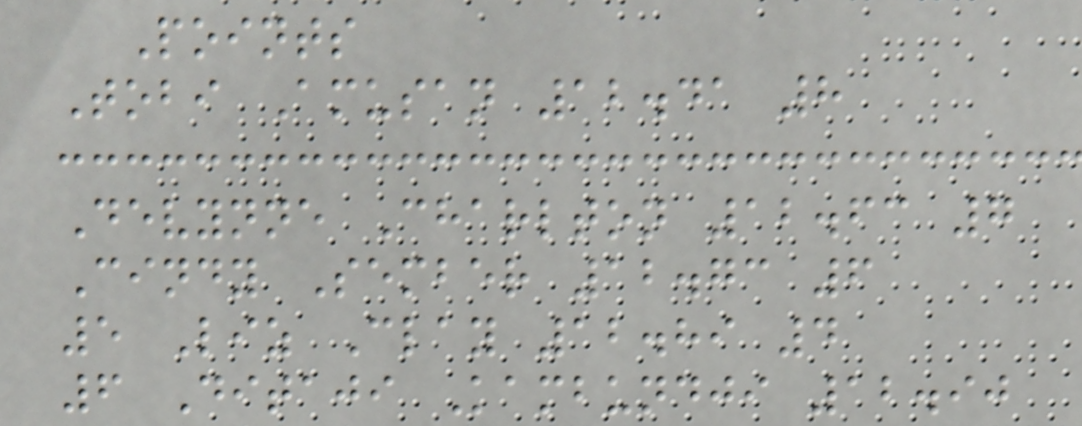Points
Tobi Amusan 12.41 8
Devynne Charlton 12.63 7
Cindy Sember 12.73 6
5 Liz Clay 12.89 4
6 Ditaji Kambundji 12.90
